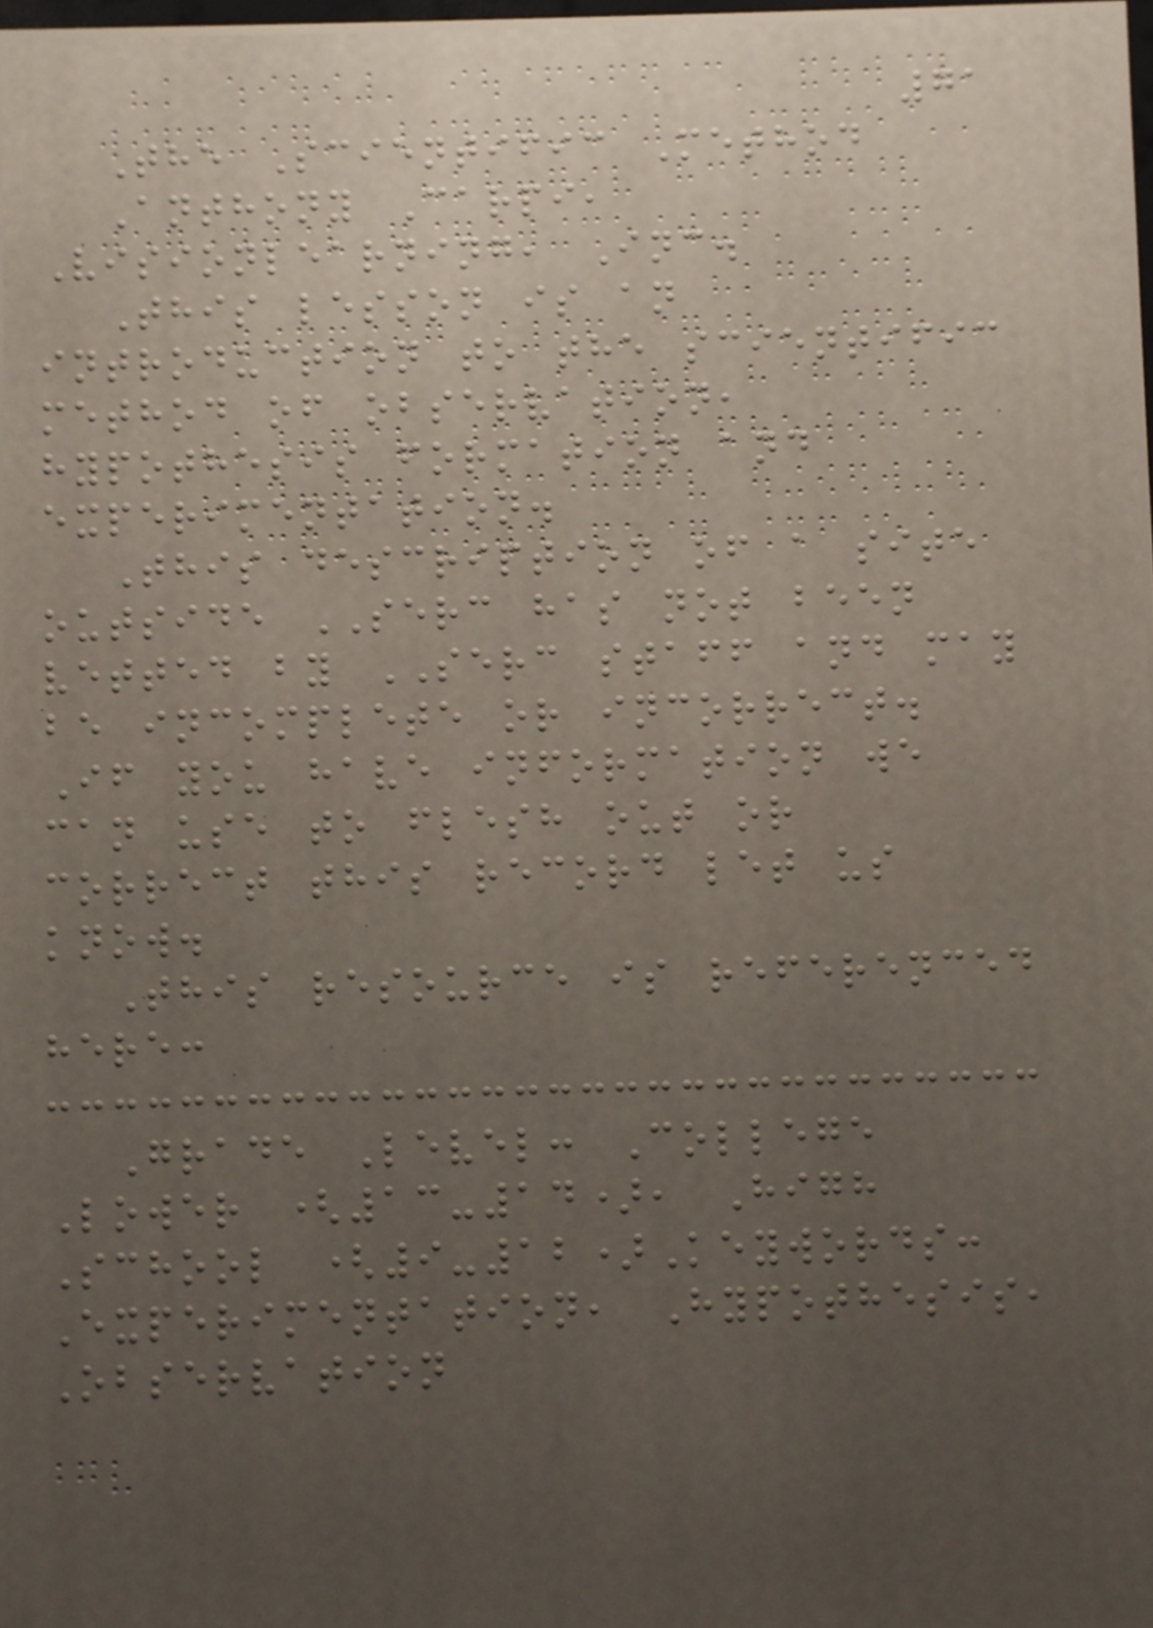71
The Scientific Method
Anthony Carpi,
Visionlearning, Inc.
This lesson is an
introduction to the scientific
method of observation,
hypothesis formation and
experimentation.
This description of a site
outside SERC has not been
vetted by SERC staff and may
be incomplete or incorrect.
If you have information we
can use to flesh out or
correct this record let us
know.
This resource is referenced
here:
Grade Level: College
Lower (13-14), High
School (9-12)Keywords:
Experimentation, Hypothesis,
Observation
